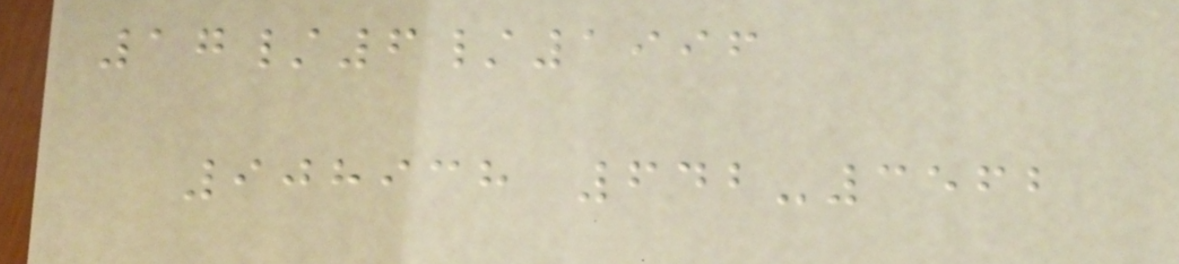17/6/1996
908938 642-3562
